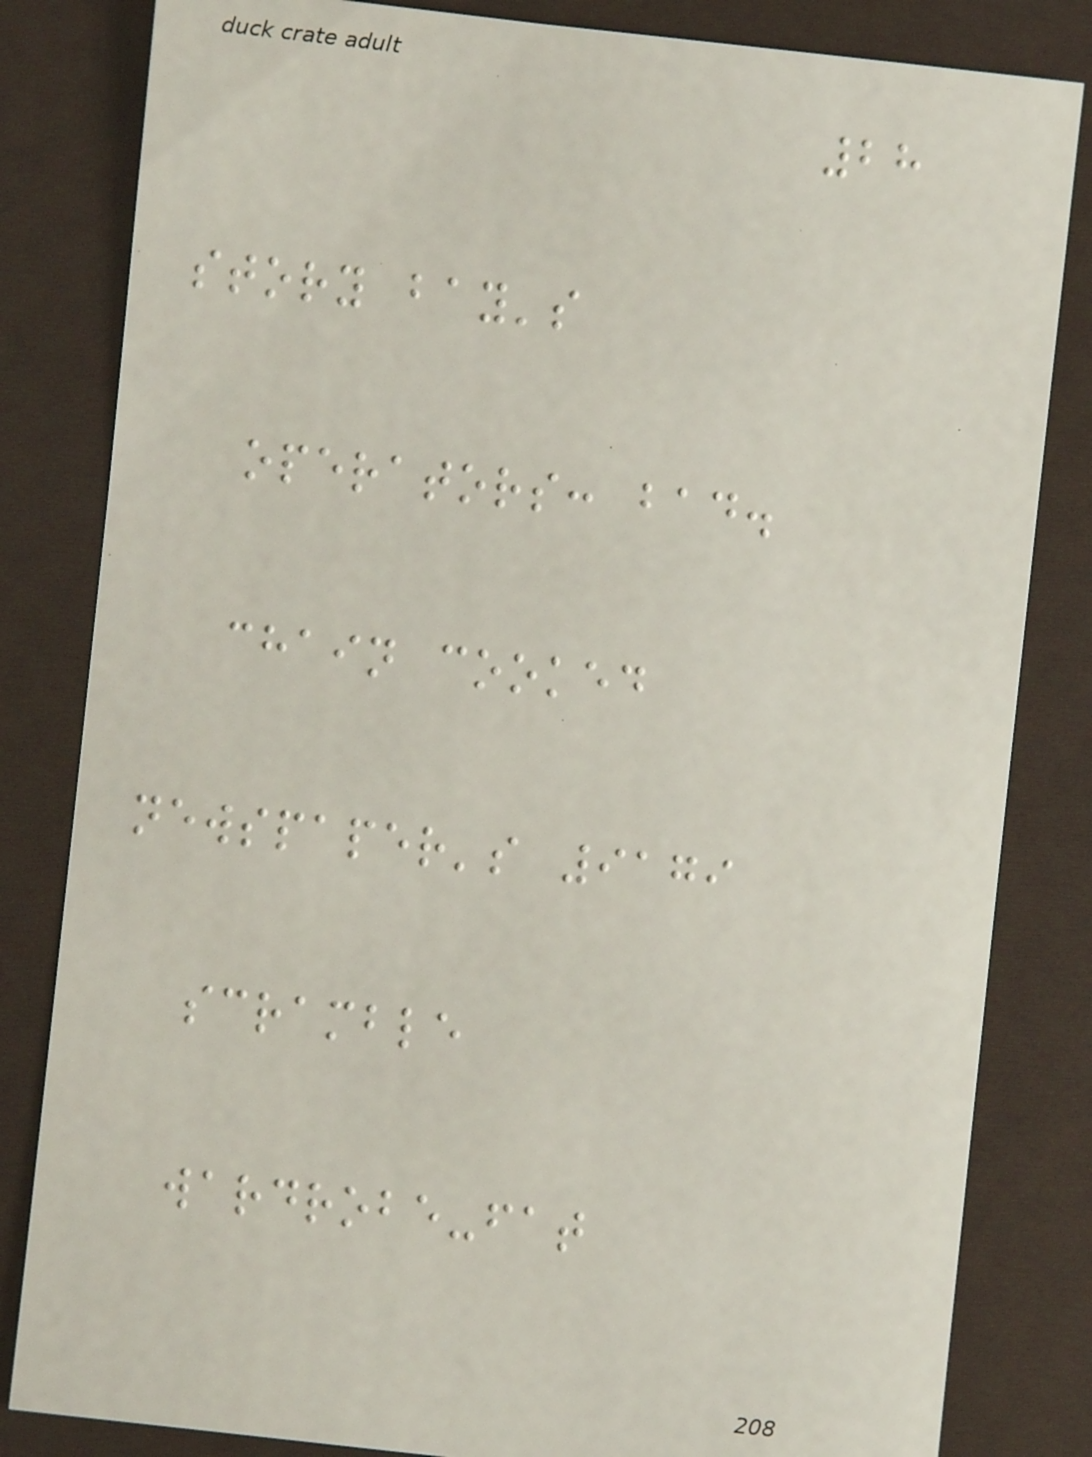28
story bay's
operators: bad.
chain cooked
newspaper's 9179
scramble
wardrobe-fat
